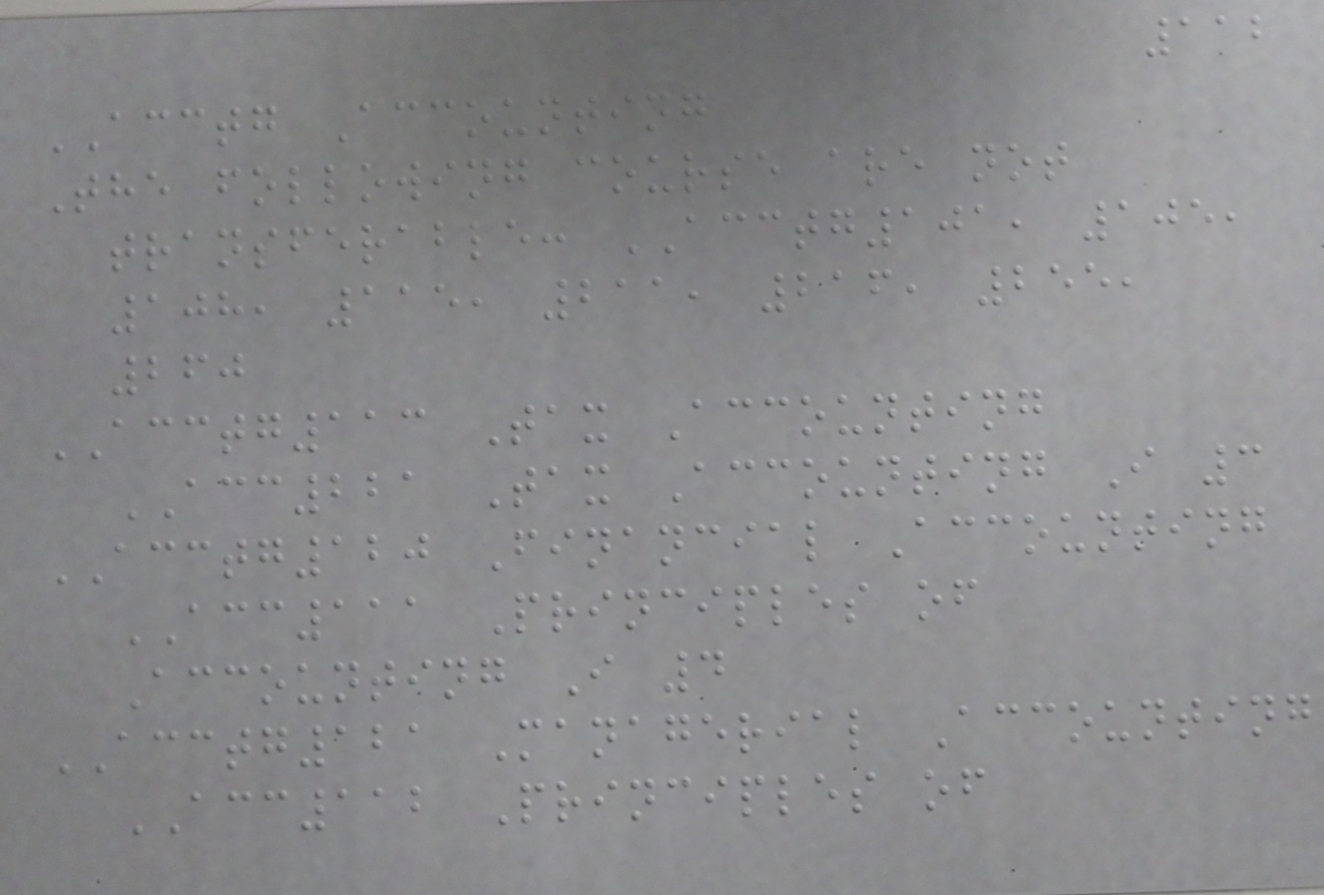112
ACCTG Accounting
The following course are not
transferable: ACCTG101, 105,
108, 115, 211, 216, 255,
260
ACCTG113 Tax Accounting
ACC221 Tax Accounting I 3
ACCTG120 Financial Accounting
ACC111 Principles of
Accounting I 4
ACCTG121 Managerial Accounting
ACC112 Principles of
